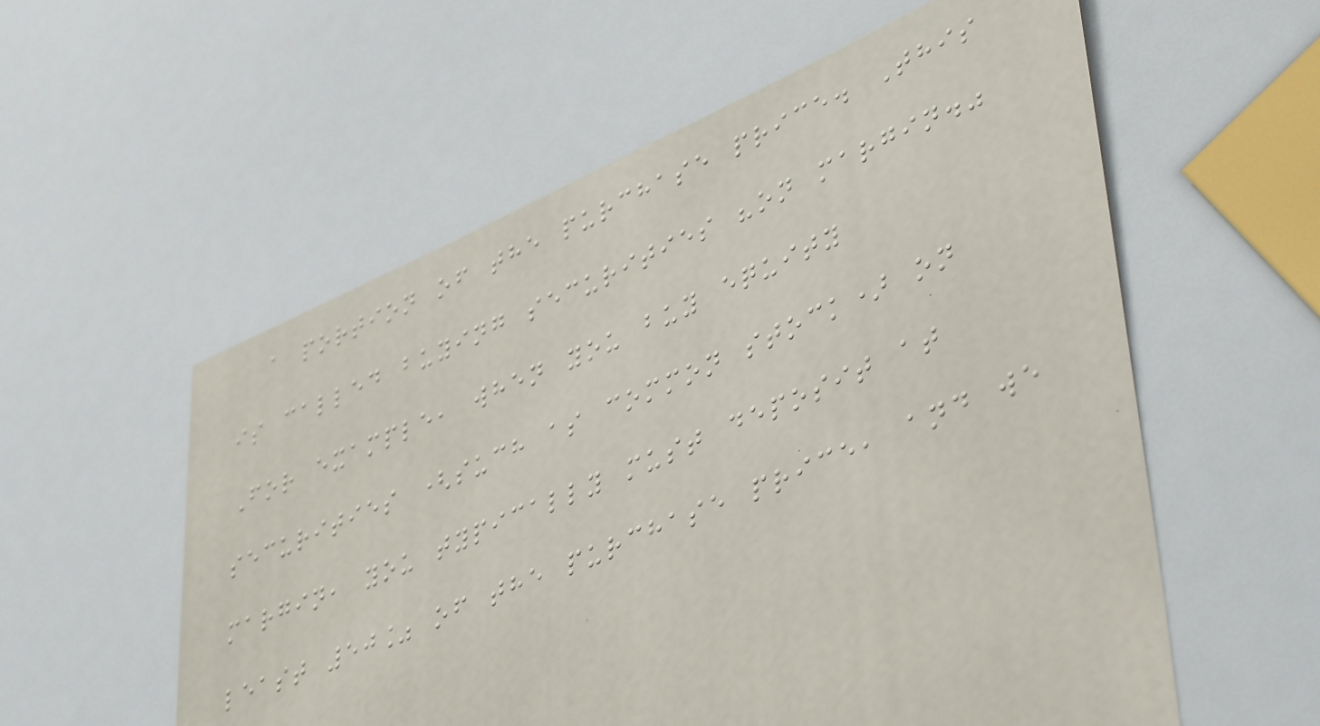a portion of the purchase price. This
is called buying securities "on margin."
For example, when you buy equity
securities (such as common stock) on
margin, you typically must deposit at
least 50% of the purchase price, and we
